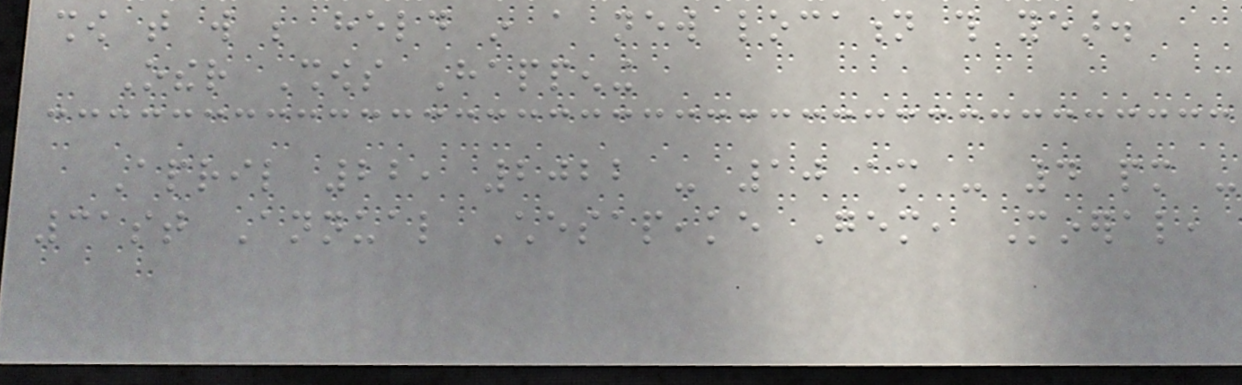show that will be held in a new location this year.
Other Shows Happening
April 22, 2022 - 10 am - 4 pm -
31st Annual Chesapeake Gem, Mineral,
